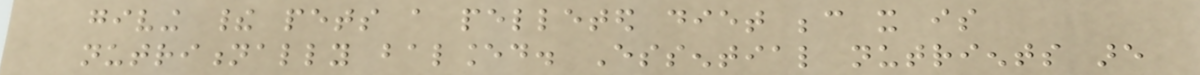giving their pets a pelleted diet because it is
nutritionally balanced. Essential nutrients are
